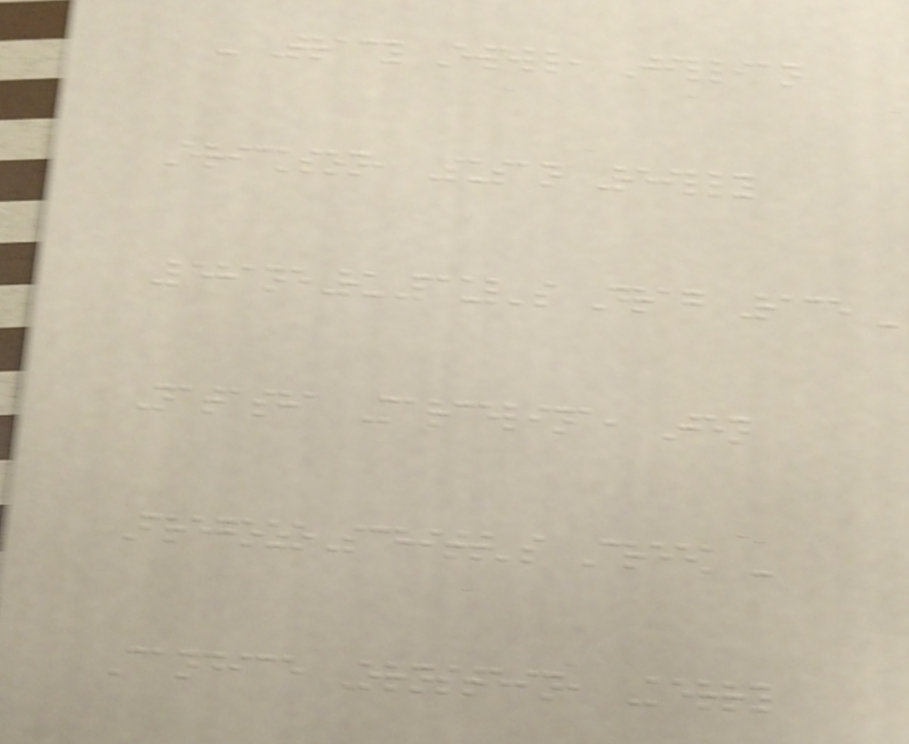- Tracy Ewell, Jillian
Erickson, Susan Reilly
LehaneRuPaul's Drag Race -
Natasha Marcelina, Jen
FregozoSchitt's Creek -
Candice Ornstein, Kerry
